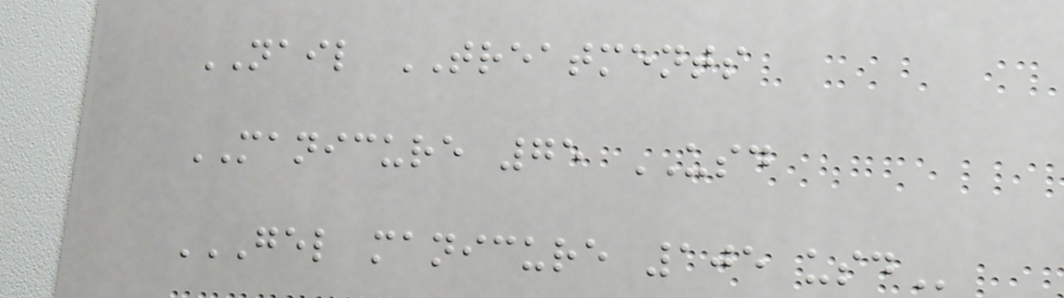NAIL TREATMENTS
MANICURE 75 USD
GEL MANICURE 105 USD
